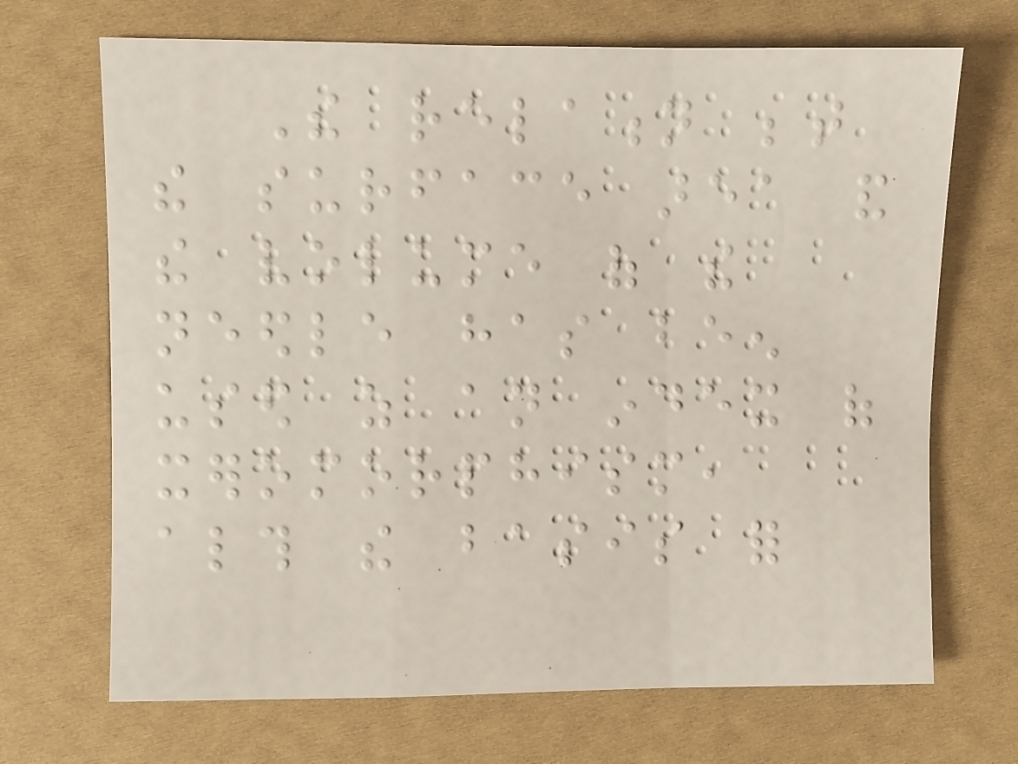The relation between
the surface area and
the volume of the
needle has been
used as an index of
xeromorphism,
although the basis for
